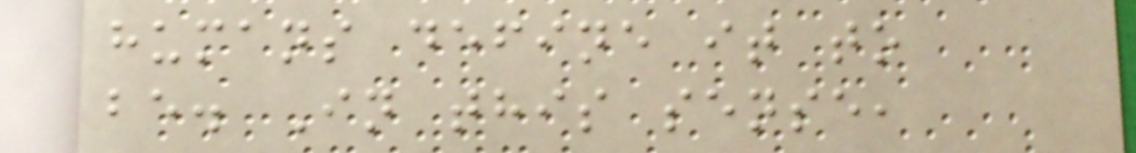humans define it to
be. In this sense,
